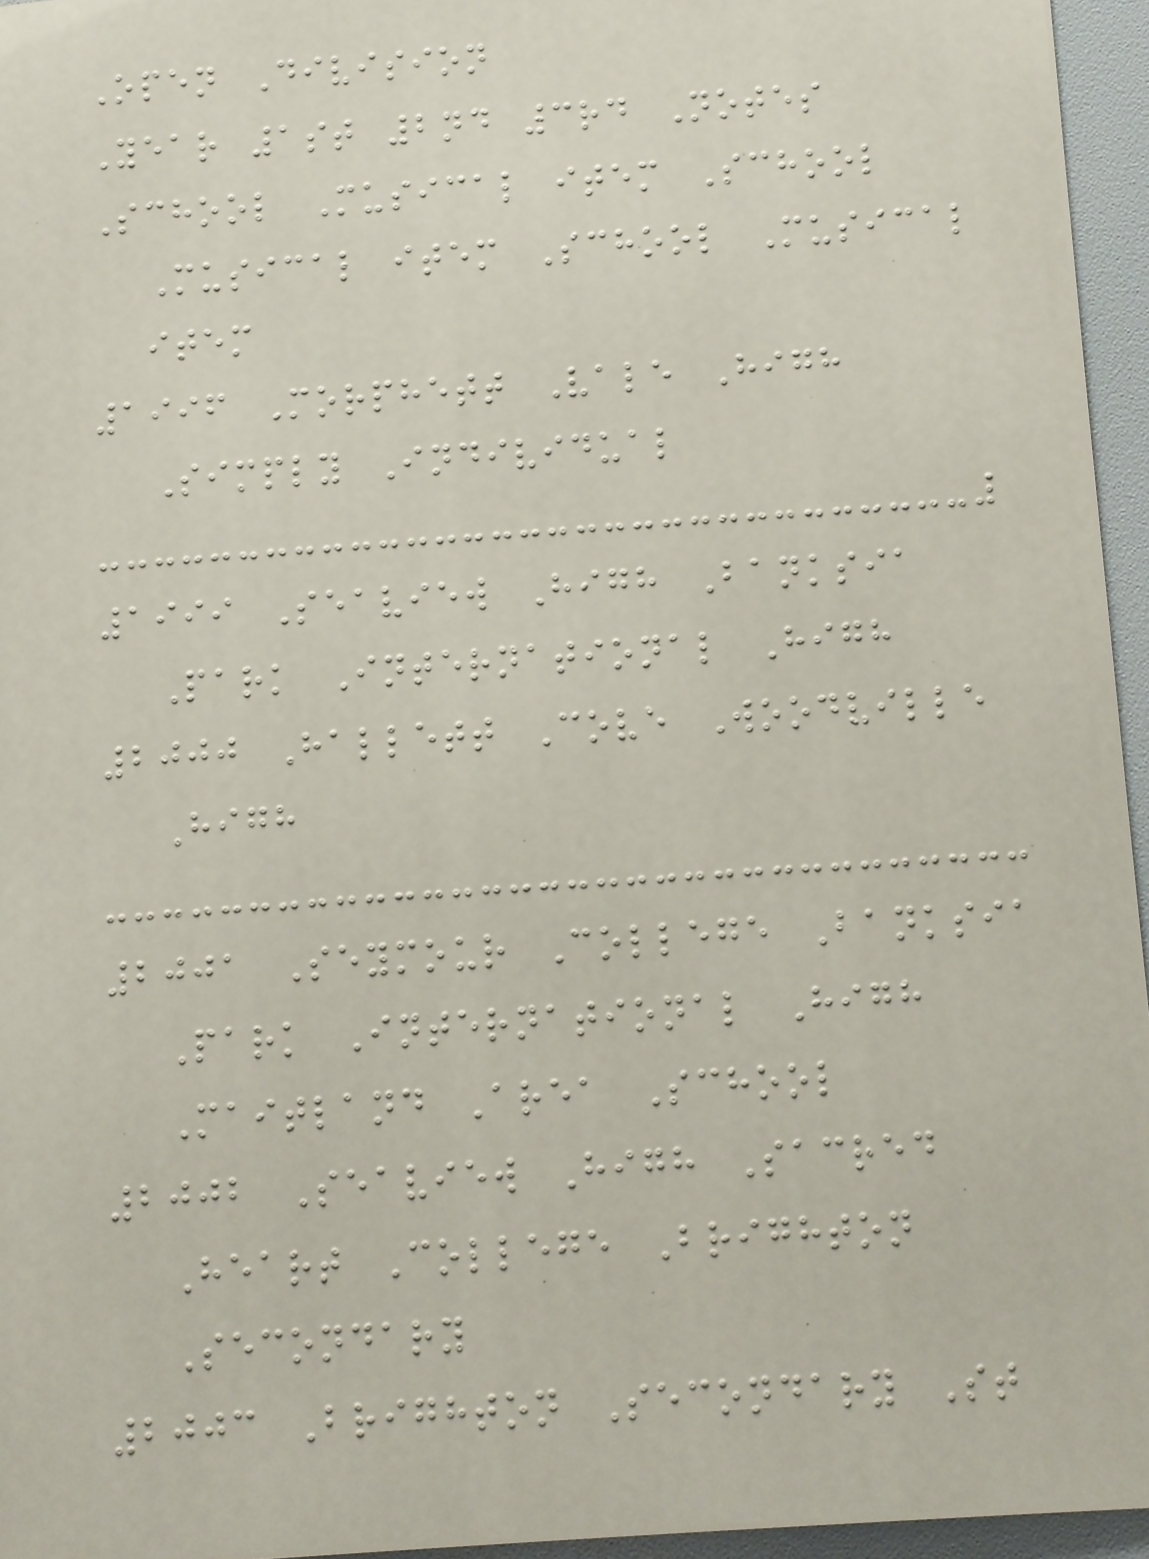Open Division
Year 1st 2nd 3rd Notes
School Musical item School
Musical item School Musical
item
1996 Morphett Vale High
Simply Individual
1999 Seaview High Banksia
Park International High
2000 Hallett Cove Woodville
High
2001 Seymour College Banksia
Park International High
Maitland Area School
2002 Seaview High Sacred
Heart College Brighton
Secondary
2003 Brighton Secondary St
